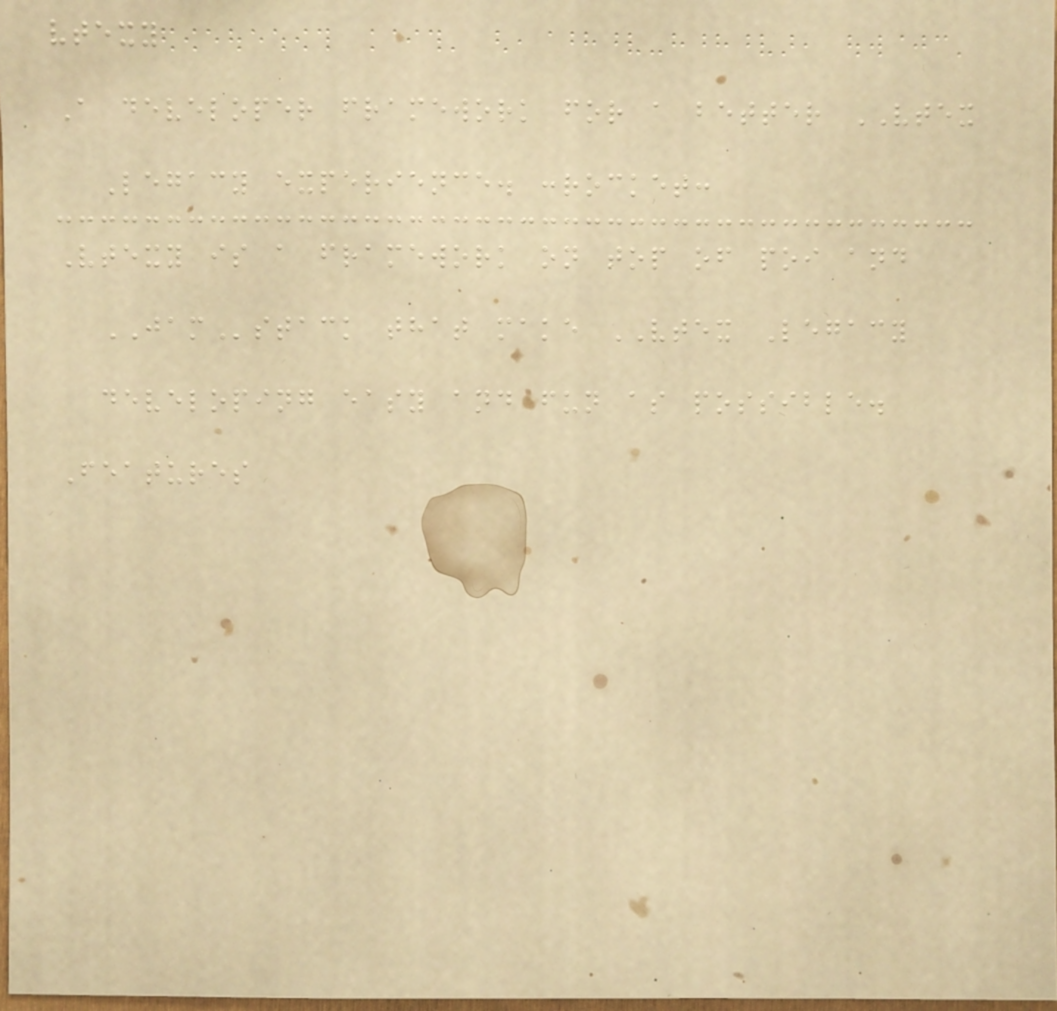vtexy
A developer framework for a better VTEX
Legacy experience. :rocket:
Vtexy is a framework on top of poi and
JAMstack that make VTEX Legacy
developing easy and fun as possible.
Features
